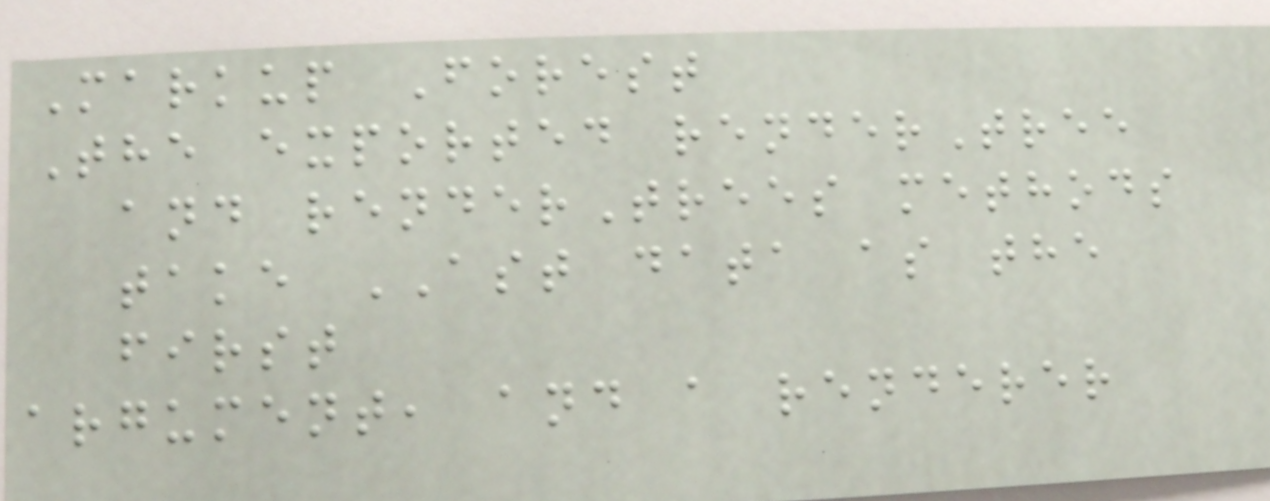Markup Forest
The exported renderTree
and renderTrees methods
take AST data as the
first
argument, and a renderer
